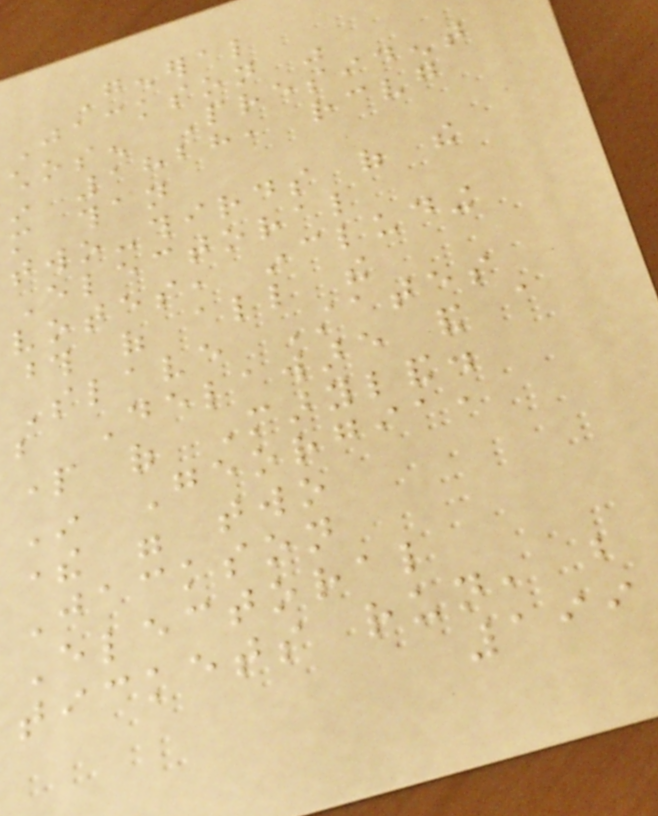General
Jackson was
chosen President
in 1828, receiving
more than
two-thirds of the
Electoral
votes, including
those of all the
Slave States
but Delaware and a
part of Maryland.
In Georgia,
there were two
Jackson
Electoral
tickets run, but
199
